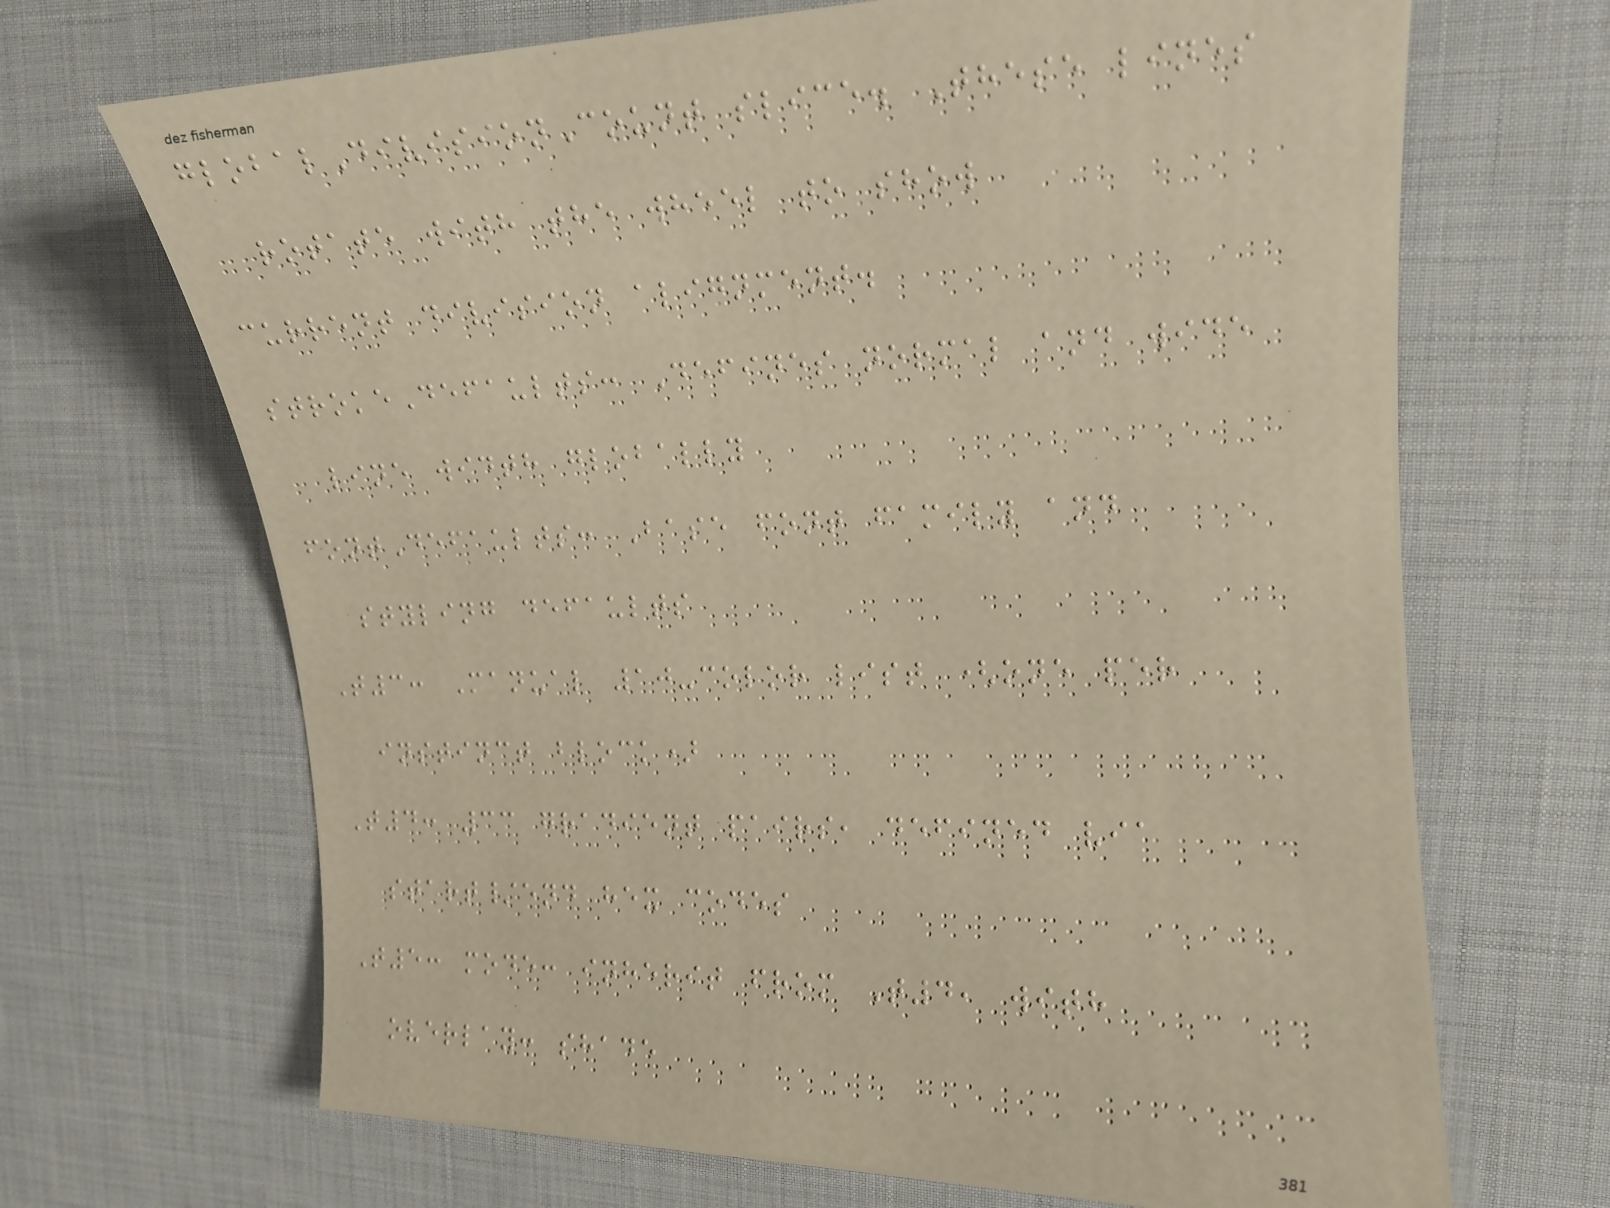globalDivisionCount slice. These lines
rotate with the wheel to show
current division alignment.
strokeDefaults: Defines normal and wide
line width globally
fontDefaults: Base font family and
styling defaults
T3: Manual 10-color list (one per
instinct block)
T4: 33 gradient pairs, defined via
start/end hex codes
T5: mode: inherit from T4, with
overlay: shade
